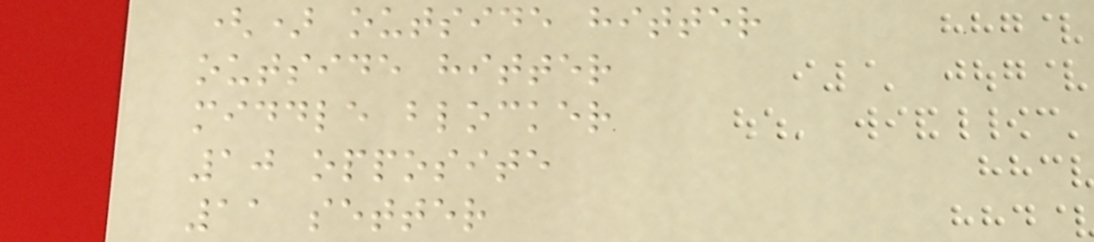() outside hitter
outside hitter
middle blocker
10 opposite
11 setter
